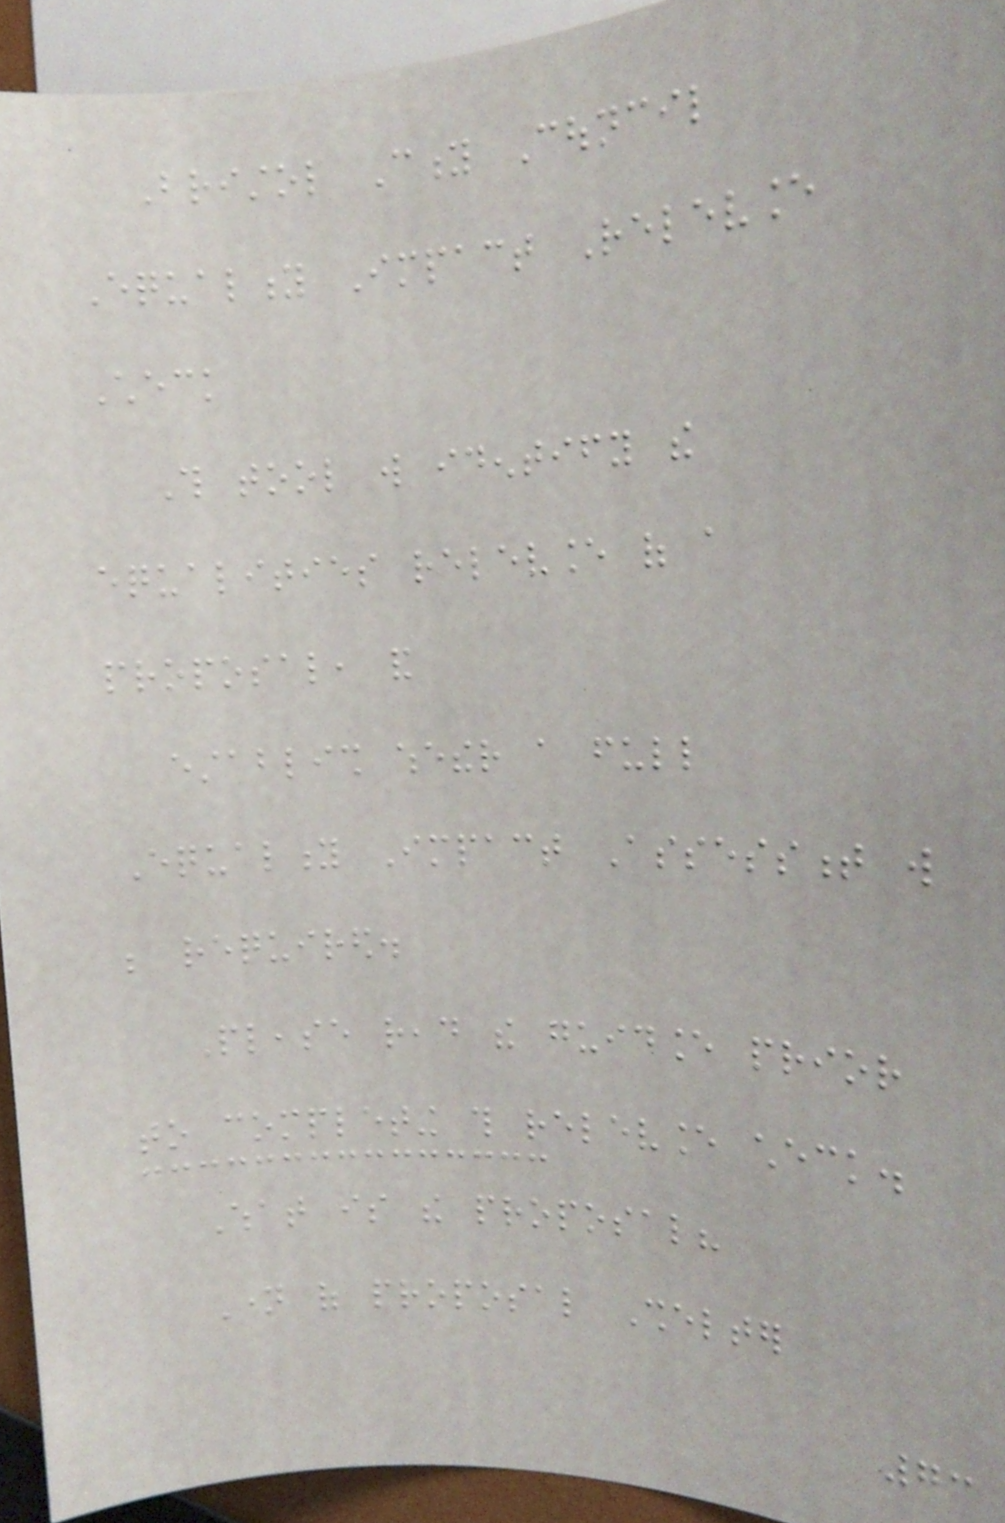Bristol City Council
Equality Impact Relevance
Check
This tool will identify the
equalities relevance of a
proposal, and
establish whether a full
Equality Impact Assessment will
be required.
Please read the guidance prior
to completing this relevance check.
What is the proposal?
Name of proposal Shelter
73
